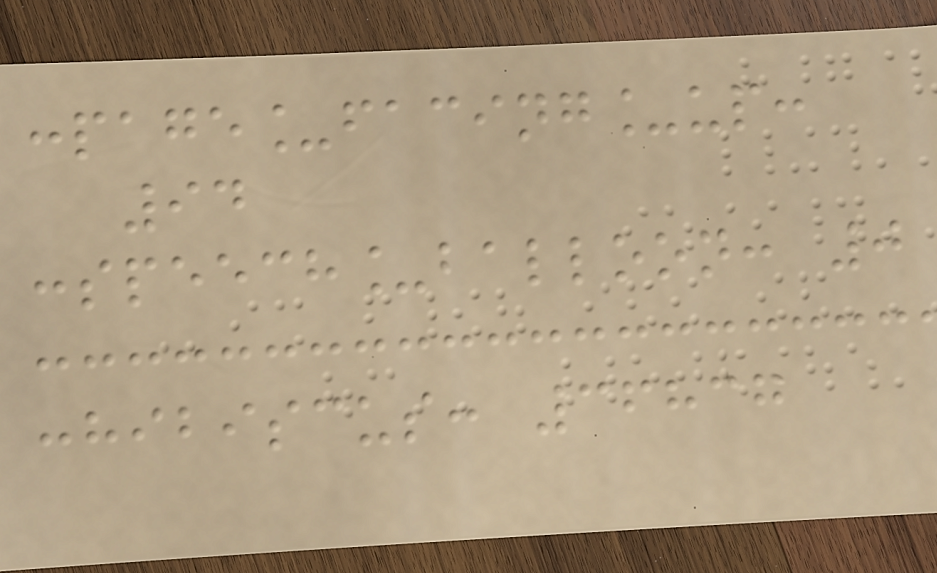:page_facing_up:
94
:speech_balloon: 0
:hibiscus: 36837
